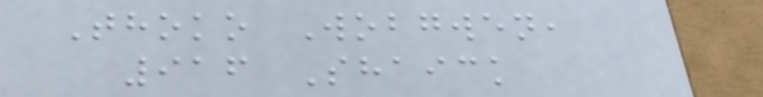Thoko Wobgwen,
916 Shaick
